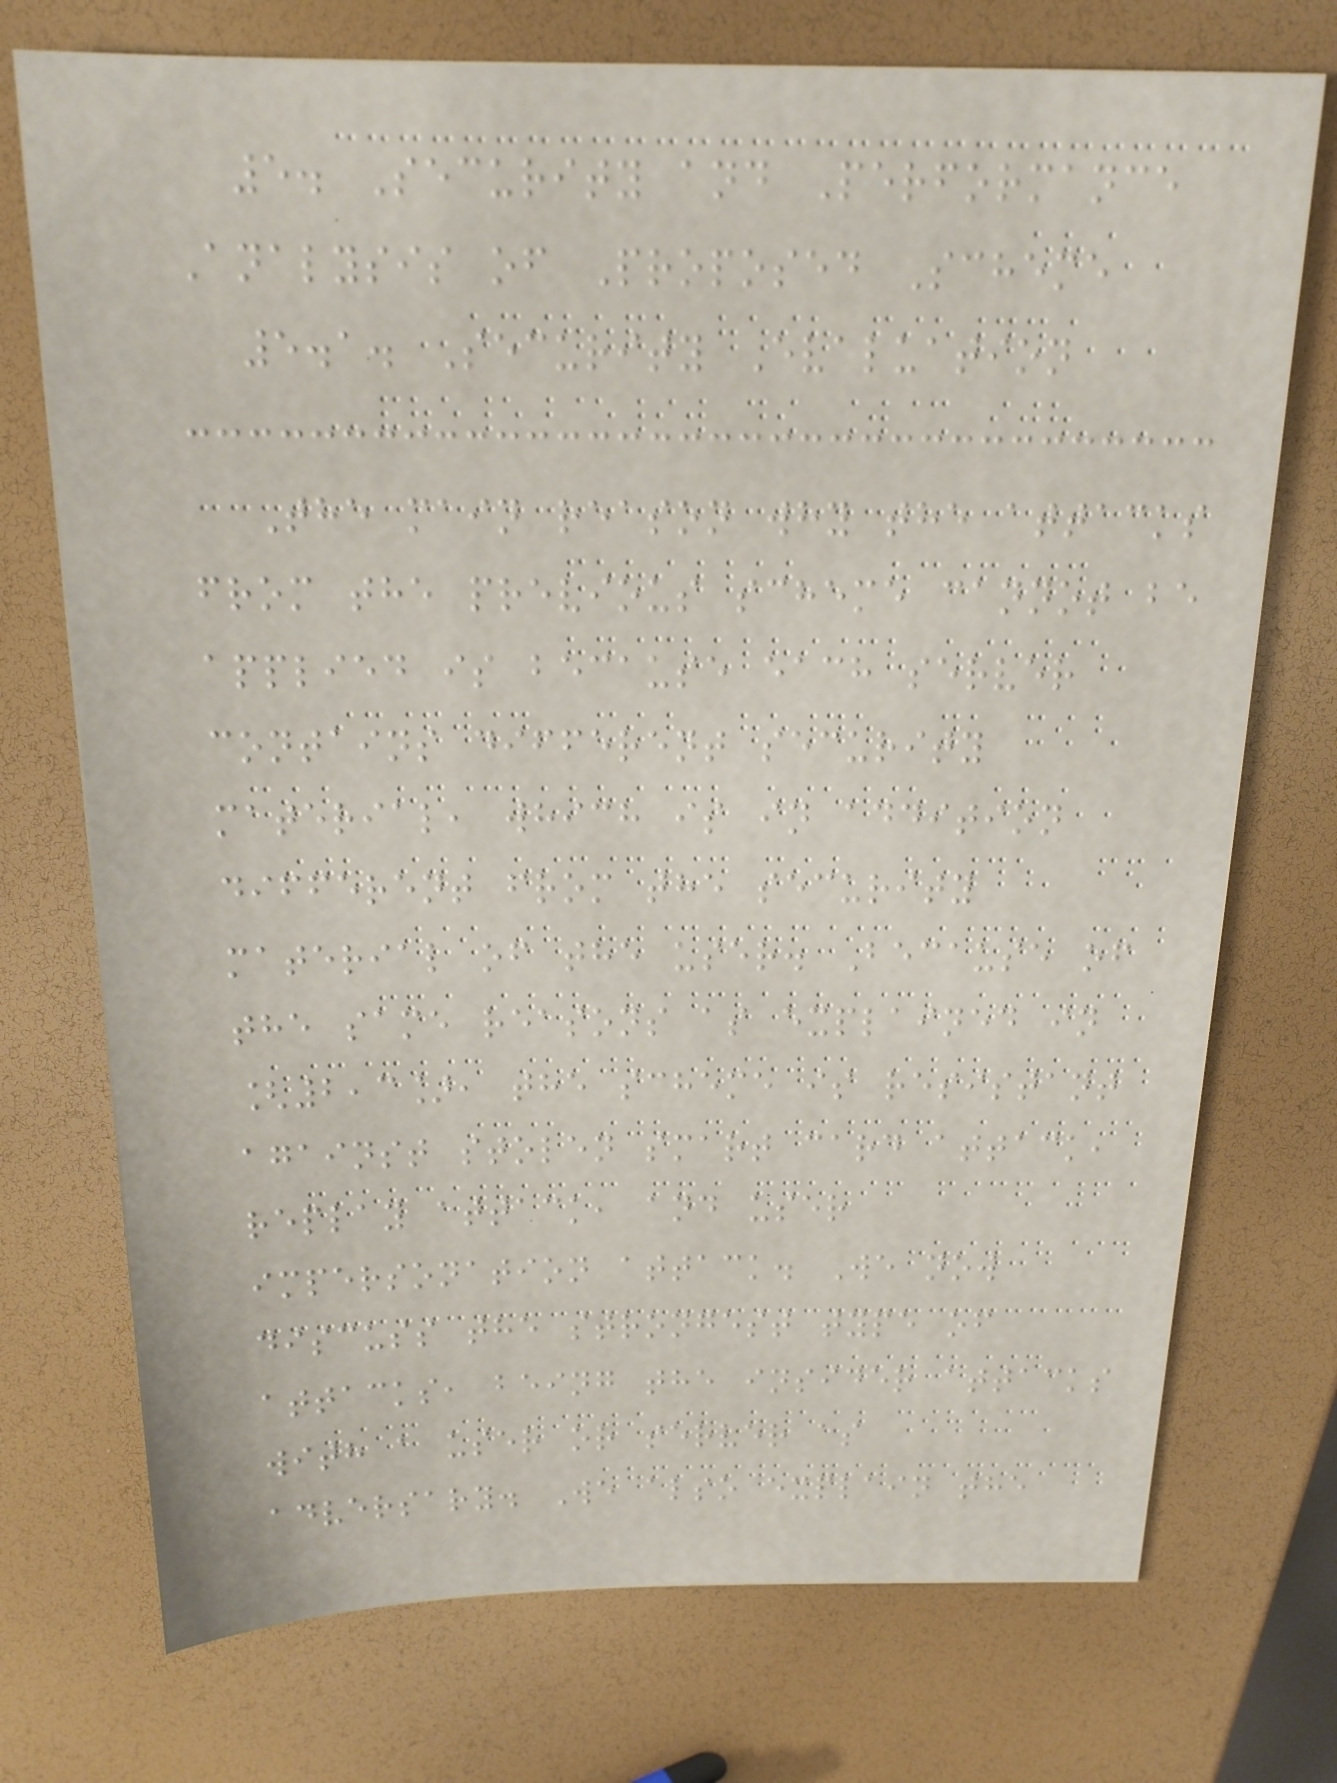5. Security and Performance
Analysis of Proposed Scheme
5.1. Security Evaluation
The main reason why the attacks
from the previous scheme cannot be
applied is because each server
contains different security
material, which is in addition
different from the security
material of the user. Because of
the same reasons as explained in
[2,3], the scheme is resistant
against stolen smart card attack,
replay attack, and user
impersonation attack. We now
discuss the strongest type of
attacks, being the insider attacks
with a user or server as
adversary. We also explain the
